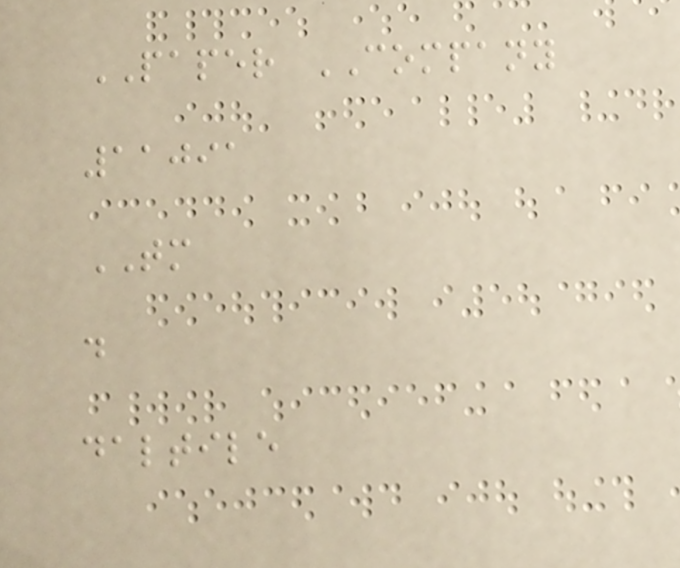PAPER COMPANY
11091
TM
d
daltile
